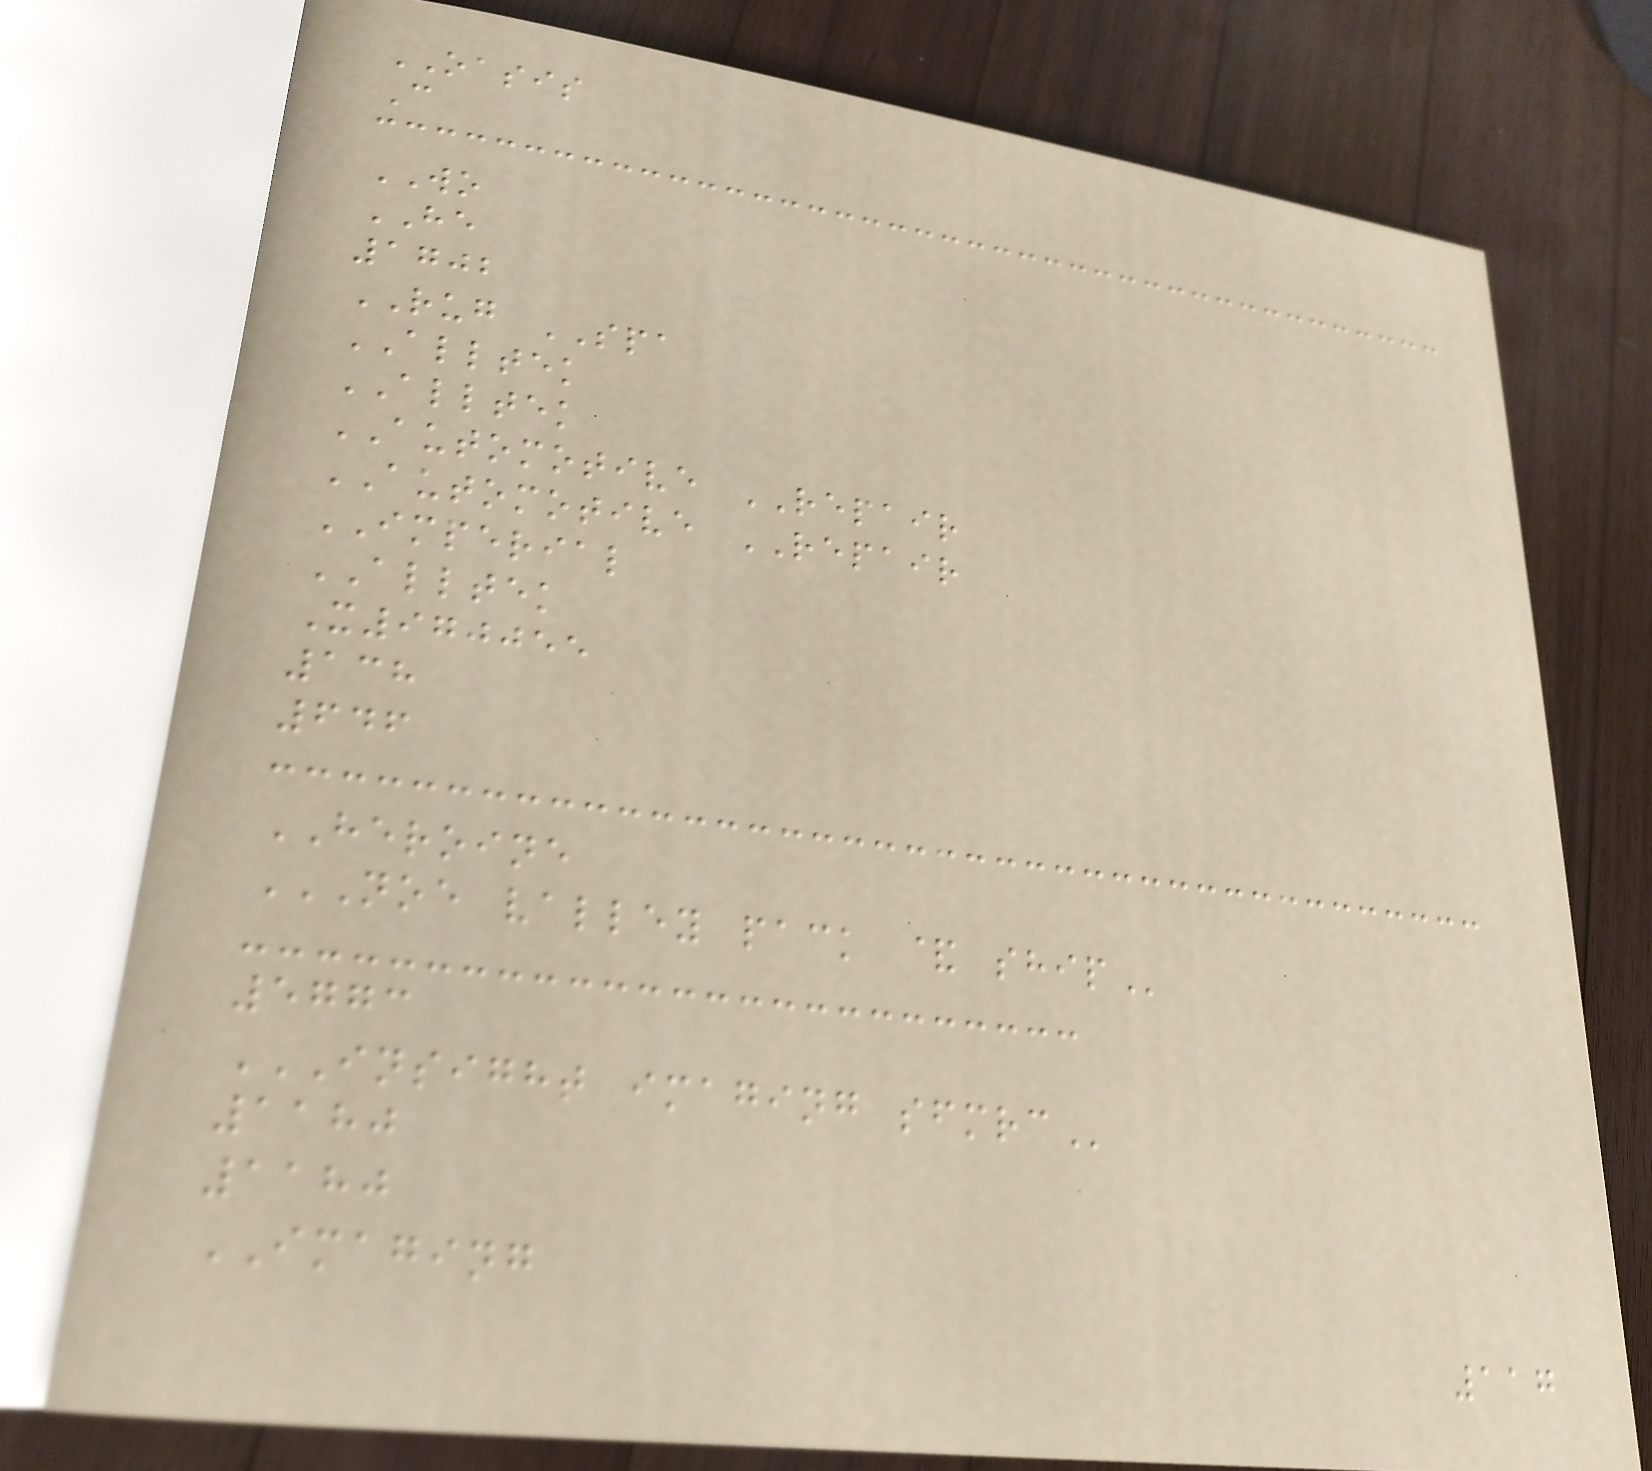OASIS
C
WO
HE
1702
RUG SPA
ALLTEK
ALLTEK
AUTOMOTIVE REPAIR
AUTOMOTIVE REPAIR
IMPERIAL
ALLTEK
X970055
138
646
HEROINE
NOE VALLEY PACK & SHIP
5773
INSIGHT IMAGING SFMRC
1180
1180
IMAGING
117
